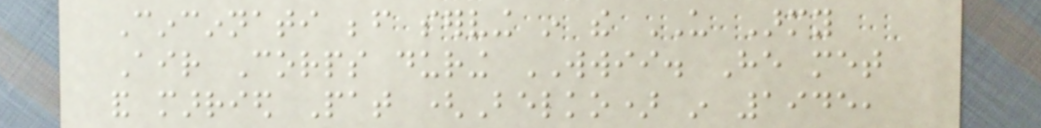Cincinnati before serving in the US Army
Air Corps during WWII. He met
and married Pat (Belko) in 1945,
